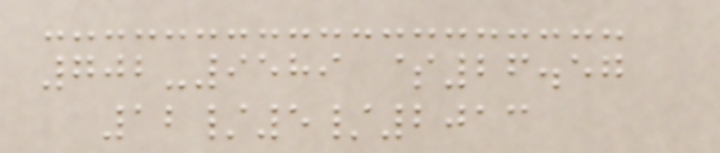702-9589 $26.57
12/5/2013
